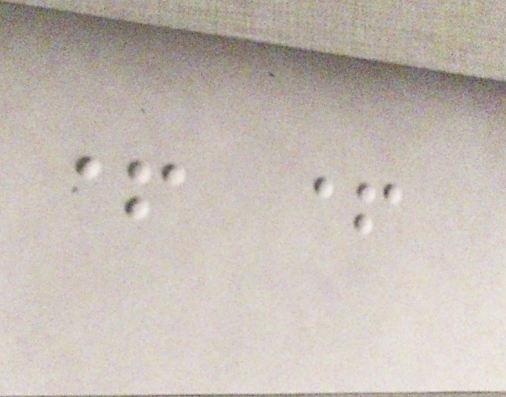+ +
